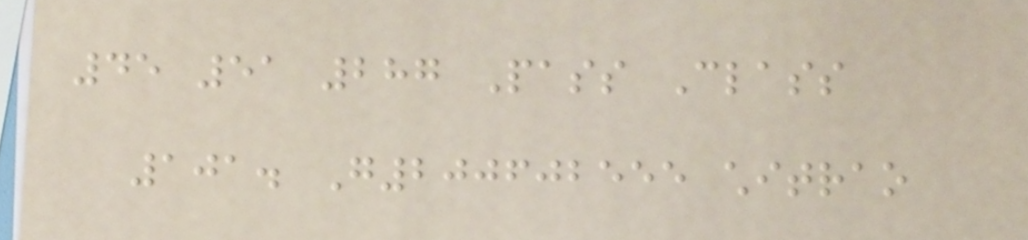45 51 287 Pass Class
101. G200602555 chitrao
